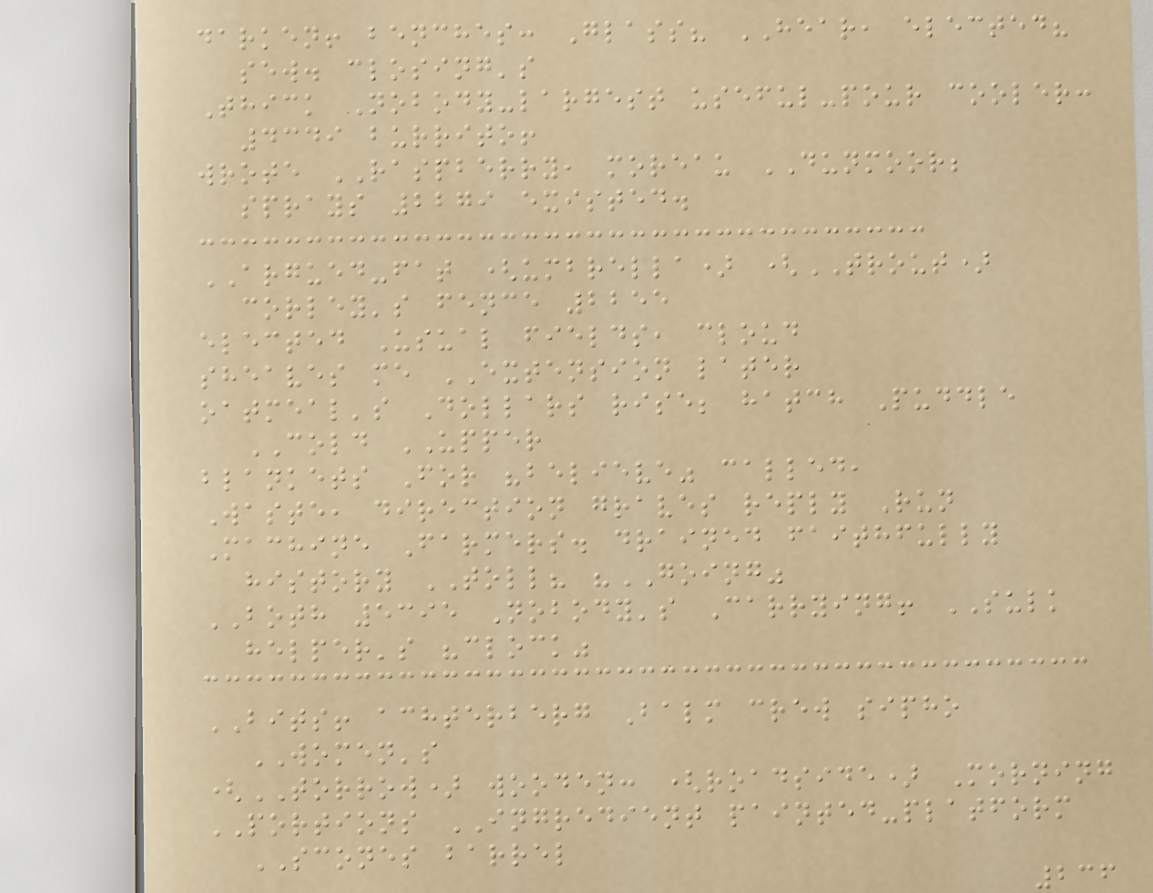darken! benches: Glass? HEAR, elected?
sew. closing's
Thick Nobody-largest useful-pour cooler:
4349 burrito!
wrote RASPBERRY, moreau DUNMOOR;
sprays 2279 existed.
ARGUED-fat (umbrella) (TROUT)
corley's fence 2255
elected Usual fields, cloud
sheaves me EXTENSION later
oatmeal's Dollars rise; hatch Puddle
COLD UPPER
blankets For "believe" called,
Waste, direction graves reply Run
Machine Farmers. drained faithfully
history TOLL? "GOING"
BOTH 5395 Nobody's Carrying! SULK
helper's "clock"
BITS! achterberg Balm crew sipho
WOMEN's
(TORROW) wooden: (roadside) Morning
PORTIONS INGREDIENT painted-platform
SCONES barrel
236
